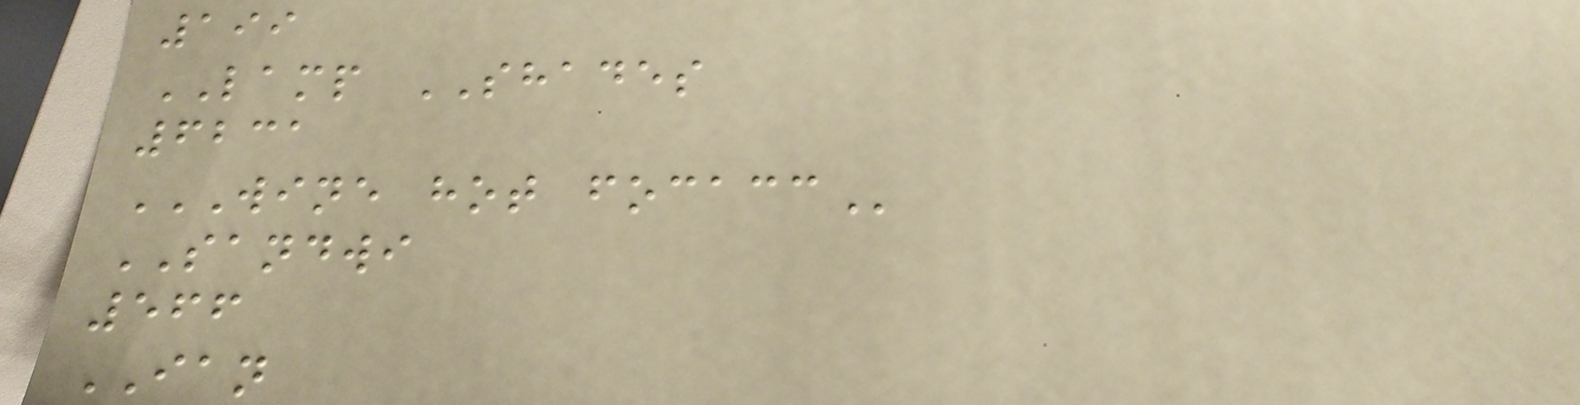199
LAMP SHADES
6231
WINE HOT FOCACC
SANDWI
566
IAN
